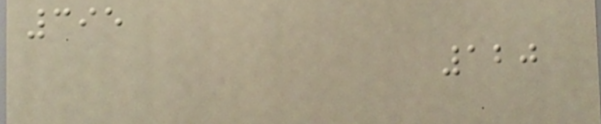395
120
